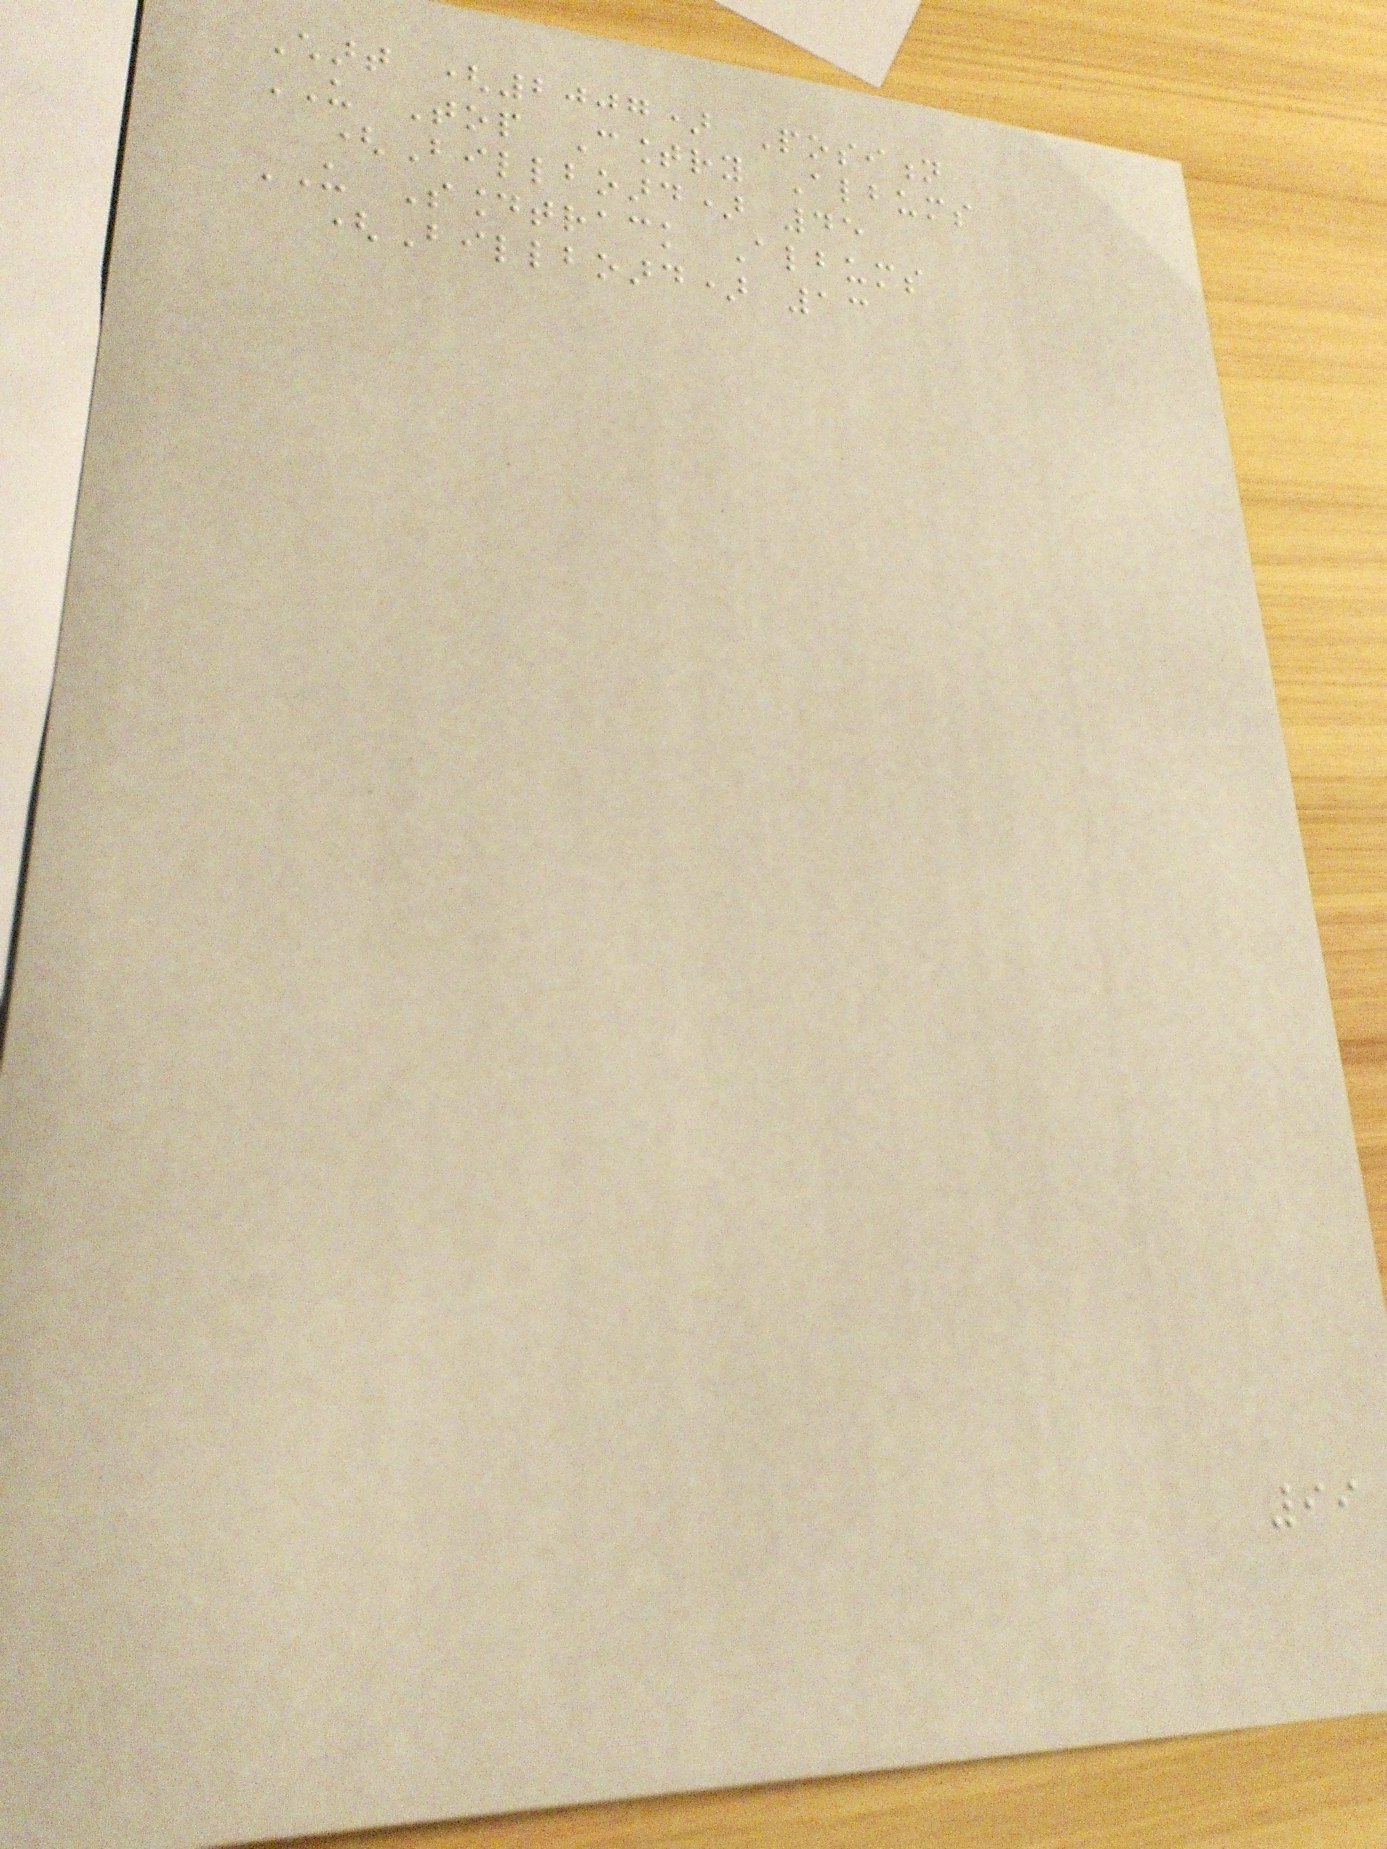Chart (2007) Position
US Top Country Albums
(Billboard) 45
US Soundtrack Albums
(Billboard) 13
99
